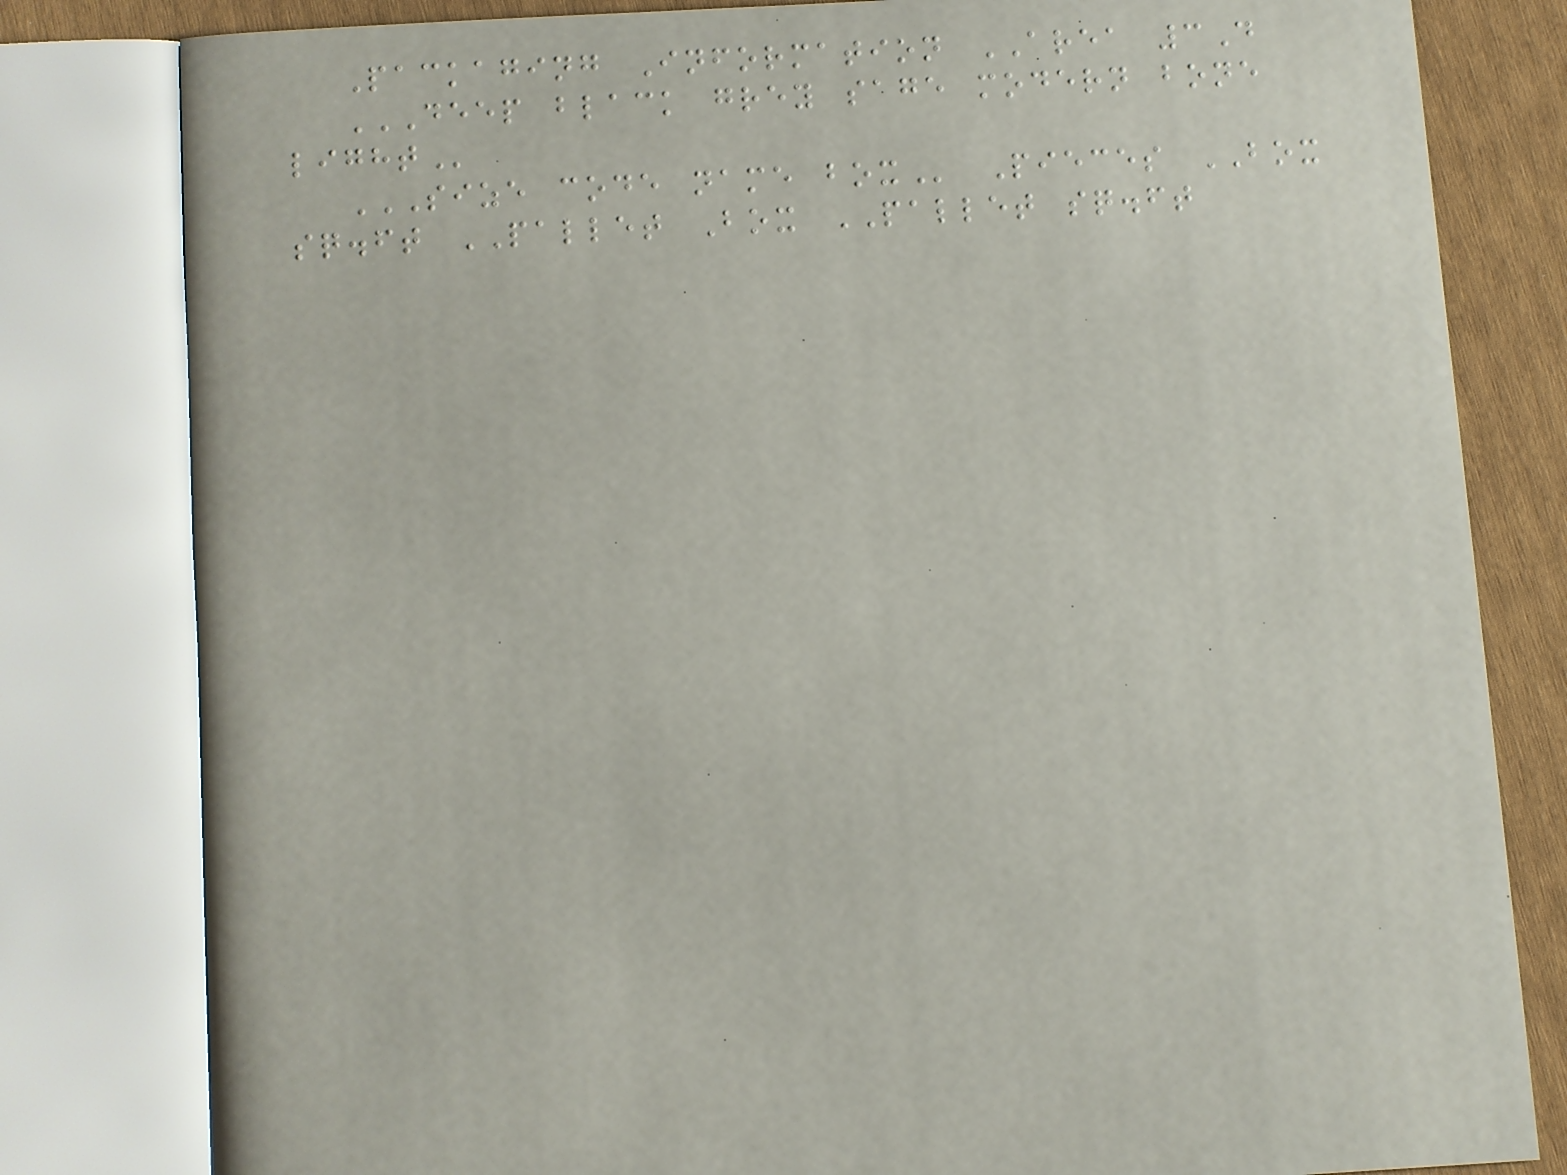Packaging Information AREA 3D
DEEP BLACK GREY SAGE MODERN BONE
LIGHT
SIZE CODE NAME BOX Pieces BOX
sq.ft PALLET Box PALLET sq.ft
